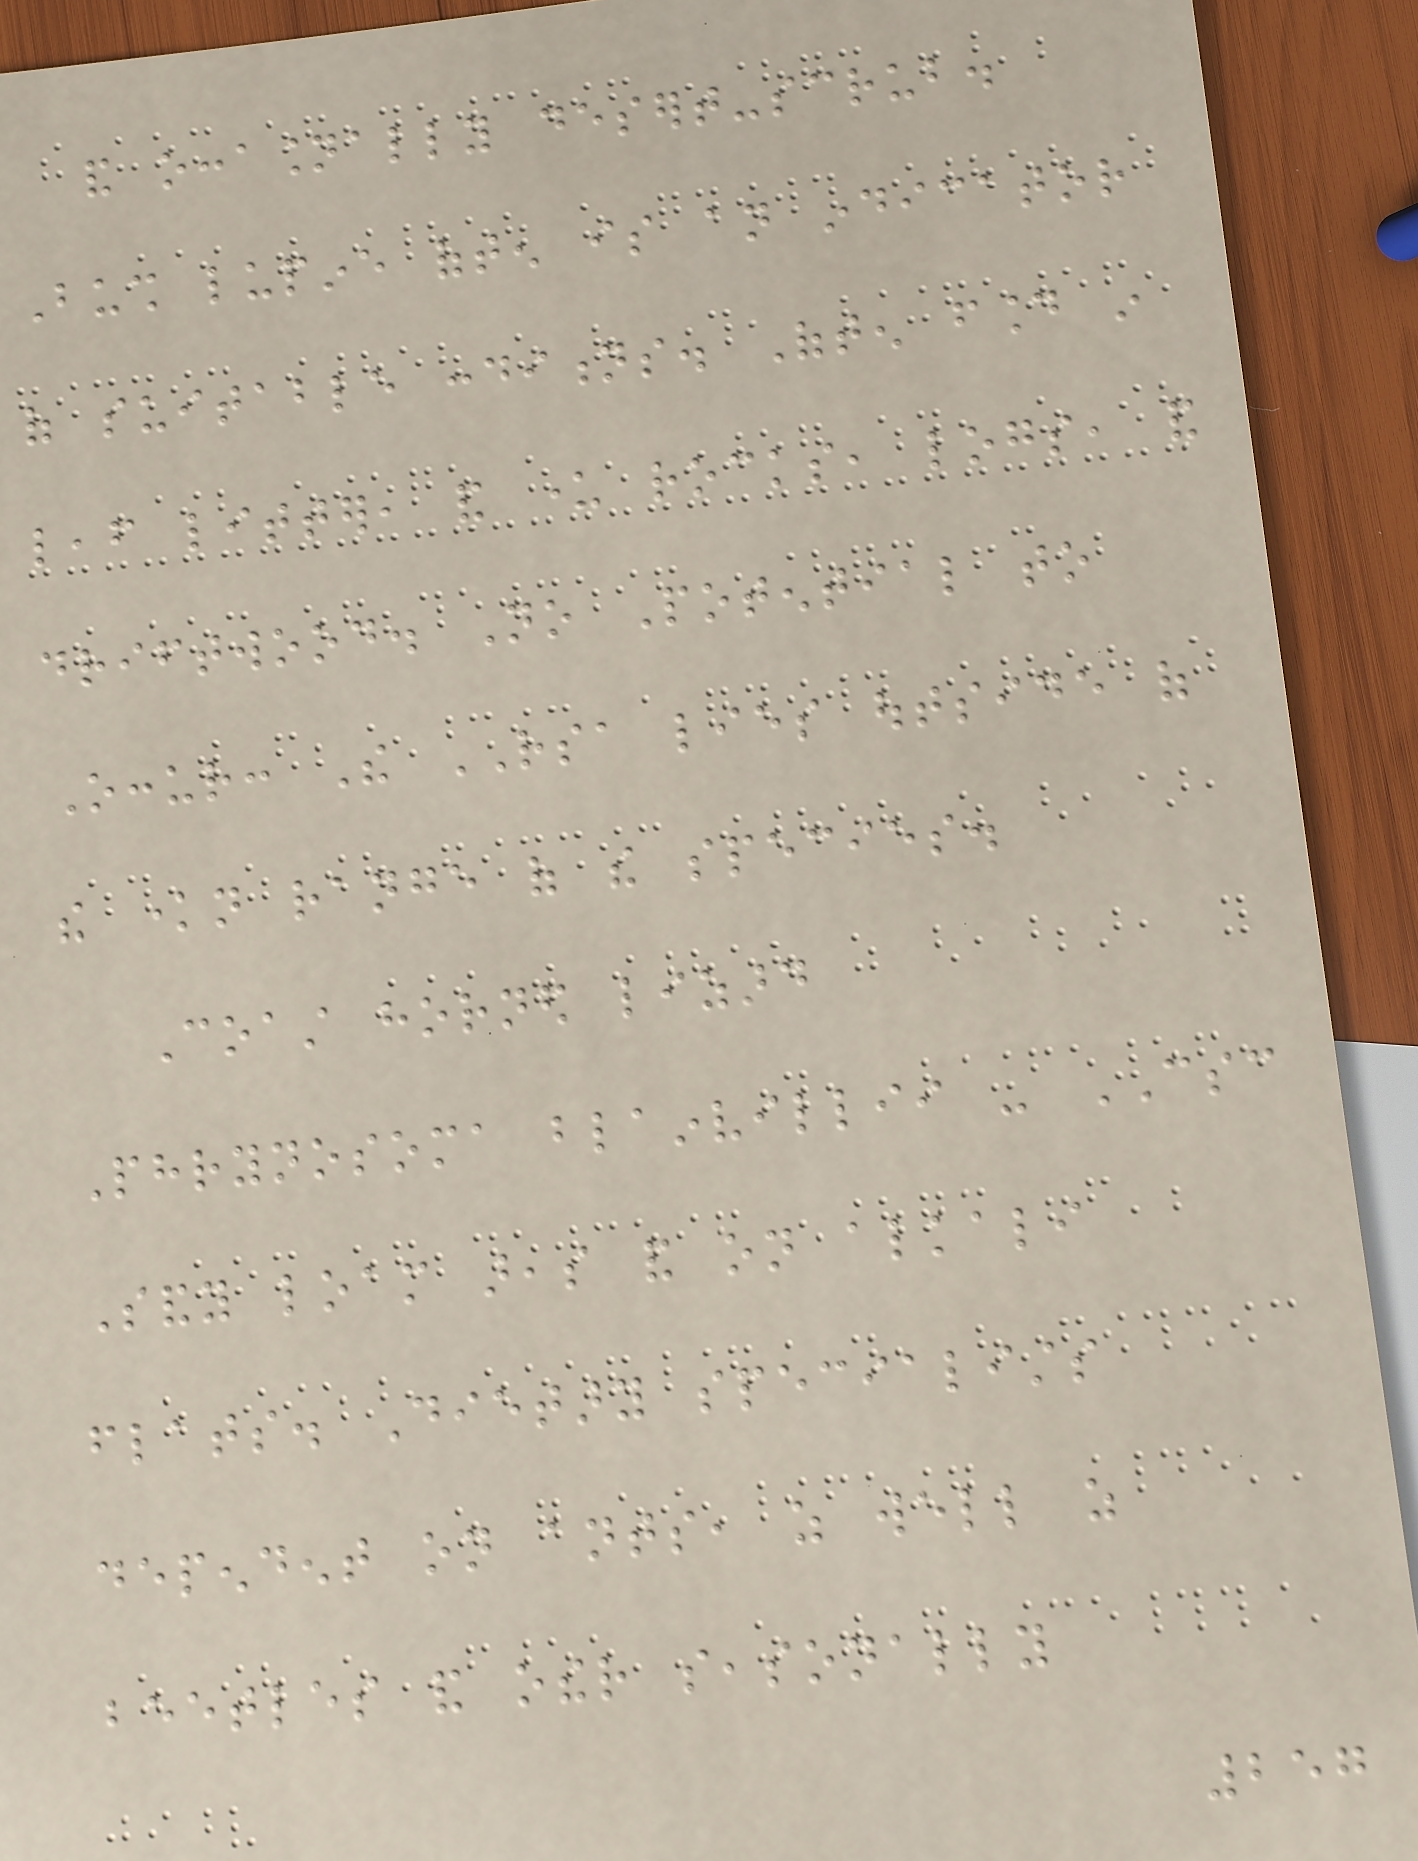and occasionally desert-scrub.
Bush lupine often is an indicator
of suitable conditions. Often found in
leaf litter, and under rocks, logs, and
driftwood. No Potential to
Occur: The RSA lies outside of
the known range of the species.
Coast horned lizard
Phrynosoma blainvillii - CSC
Sandy loam areas and on alkali
flats. Dietary specialists
dependent on ants, as well as
beetles and other seasonally
257
